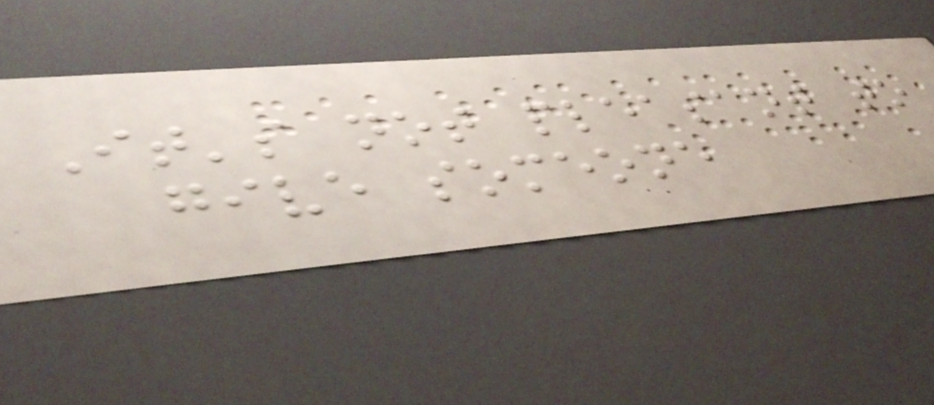It's not pleasant to
give someone
